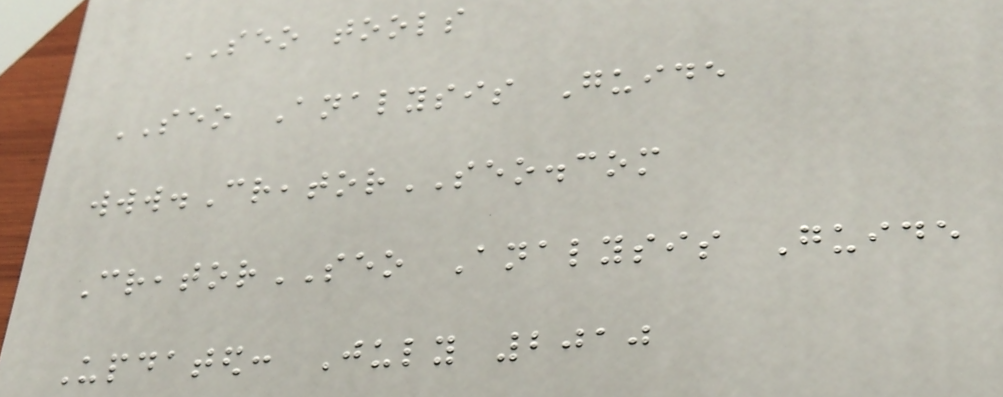SEO tools
SEO Analysis Guide
www.CreatorSEO.com
CreatorSEO Analysis Guide
Updated: July 2010
